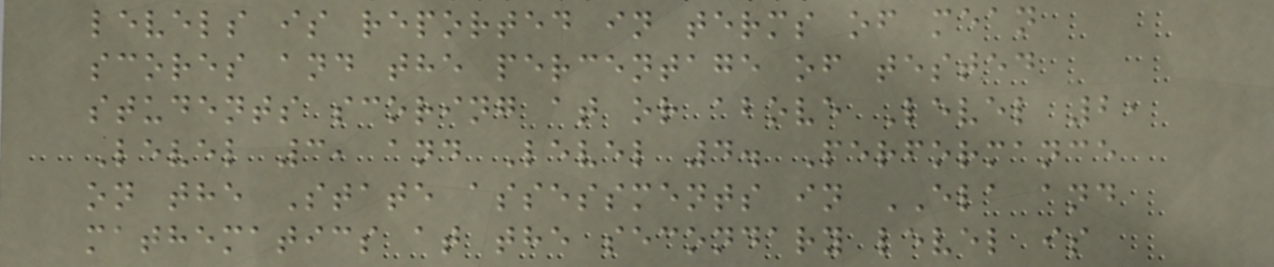levels is reported in terms of mean
scores and the percentage of tested
students scoring at or above Level 2,
Level 3, and Level 4. Performance
on the State assessments in ELA and
mathematics at the secondary level is
